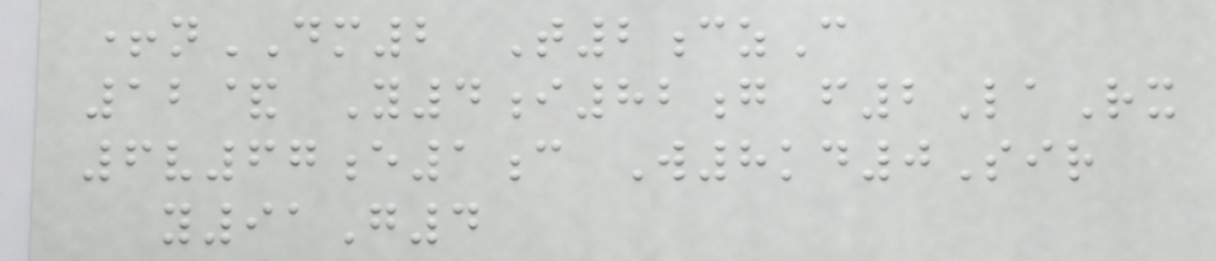+nDM2 T2czC
12& Y4i82g f2LaRx
6v67e1c W8kd0Sir
y91G4
